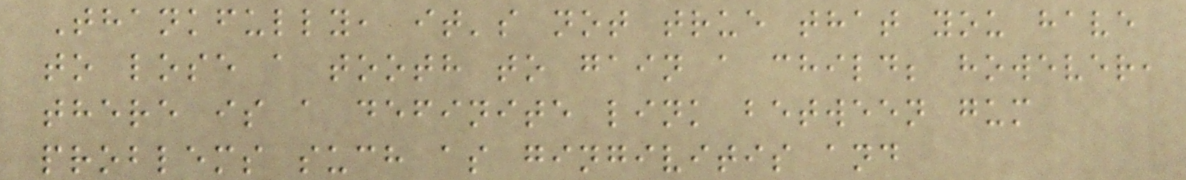Thankfully, it's not true that you have
to lose a tooth to gain a child; however,
there is a definite link between gum
problems such as gingivitis and
